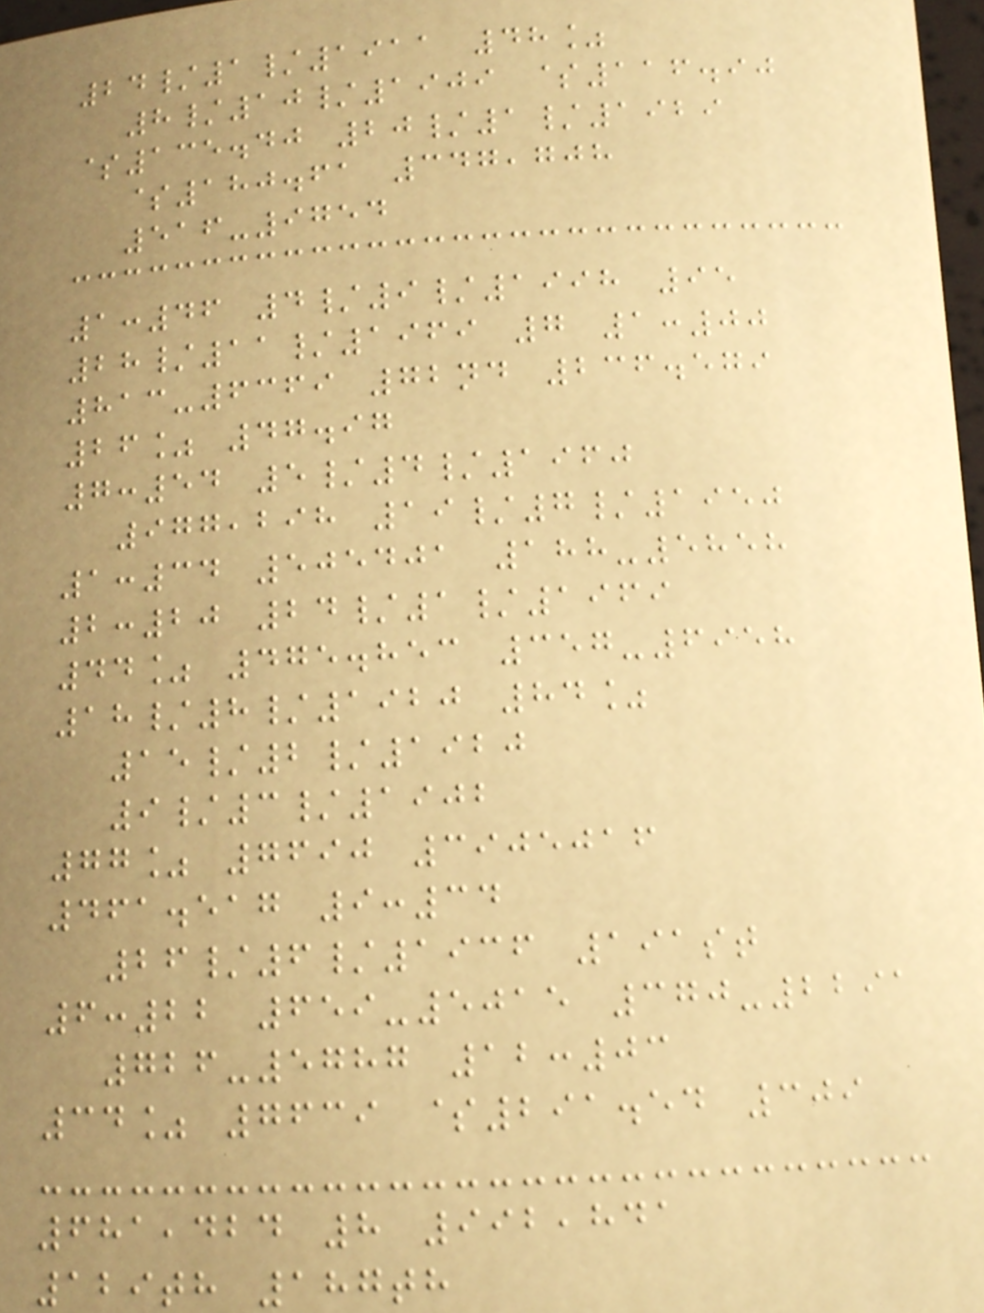24/1/1911 48%
8/10/1909 $116.90
$135.40 20/1/1929
$180.61 347,708
516-9754
1:46 4/9/1998 95
28/11/1969 7 1:00
813-6369 72nd 236.579
26% 47.97
7:54 5/4/1960
977,298 19/7/1950
1:34 505401 188-5858
2:20 24/1/1969
44% 475.853 357-6958
18/8/1920 84%
15/2/1920
9/3/1902
77% 7690 3905016
461.517 9:34
26/6/1936 191st
6:22 659-5015 370-2291
726-5787 12:03
34% 7639 $291.54 309
681,424 8 992,841
129th 187th
